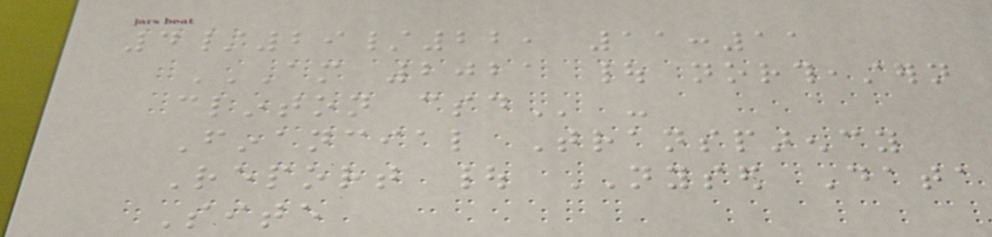4/29/22, 11:11
AM 2021 | NORTHEASTERN
CLINTON CSD -
Financial Transparency
Report | NYSED Data
Site
